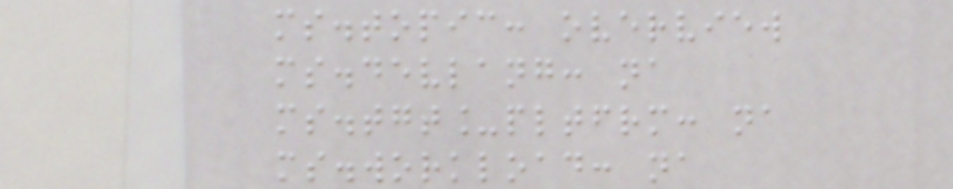ms.topic: overview
ms.devlang: na
ms.tgt_pltfrm: na
ms.workload: na
